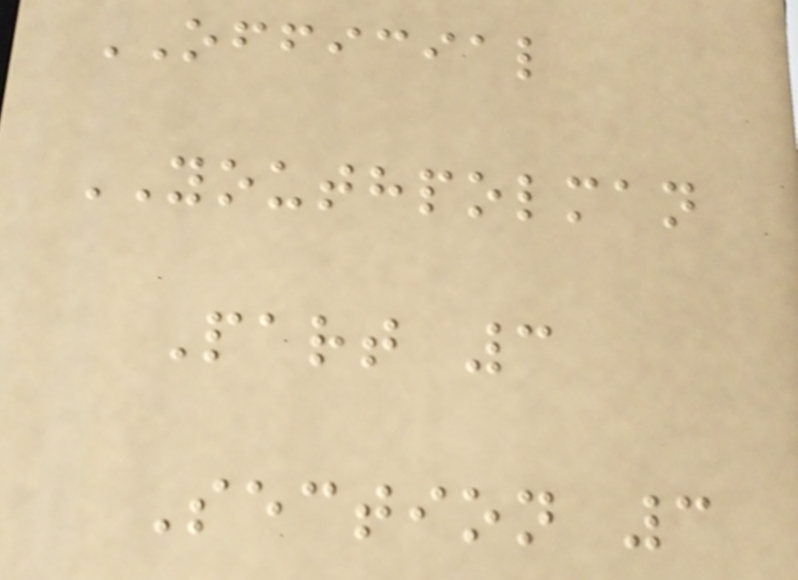OFFICIAL
YOUTHPOLMAN
Part 3
Section 3
